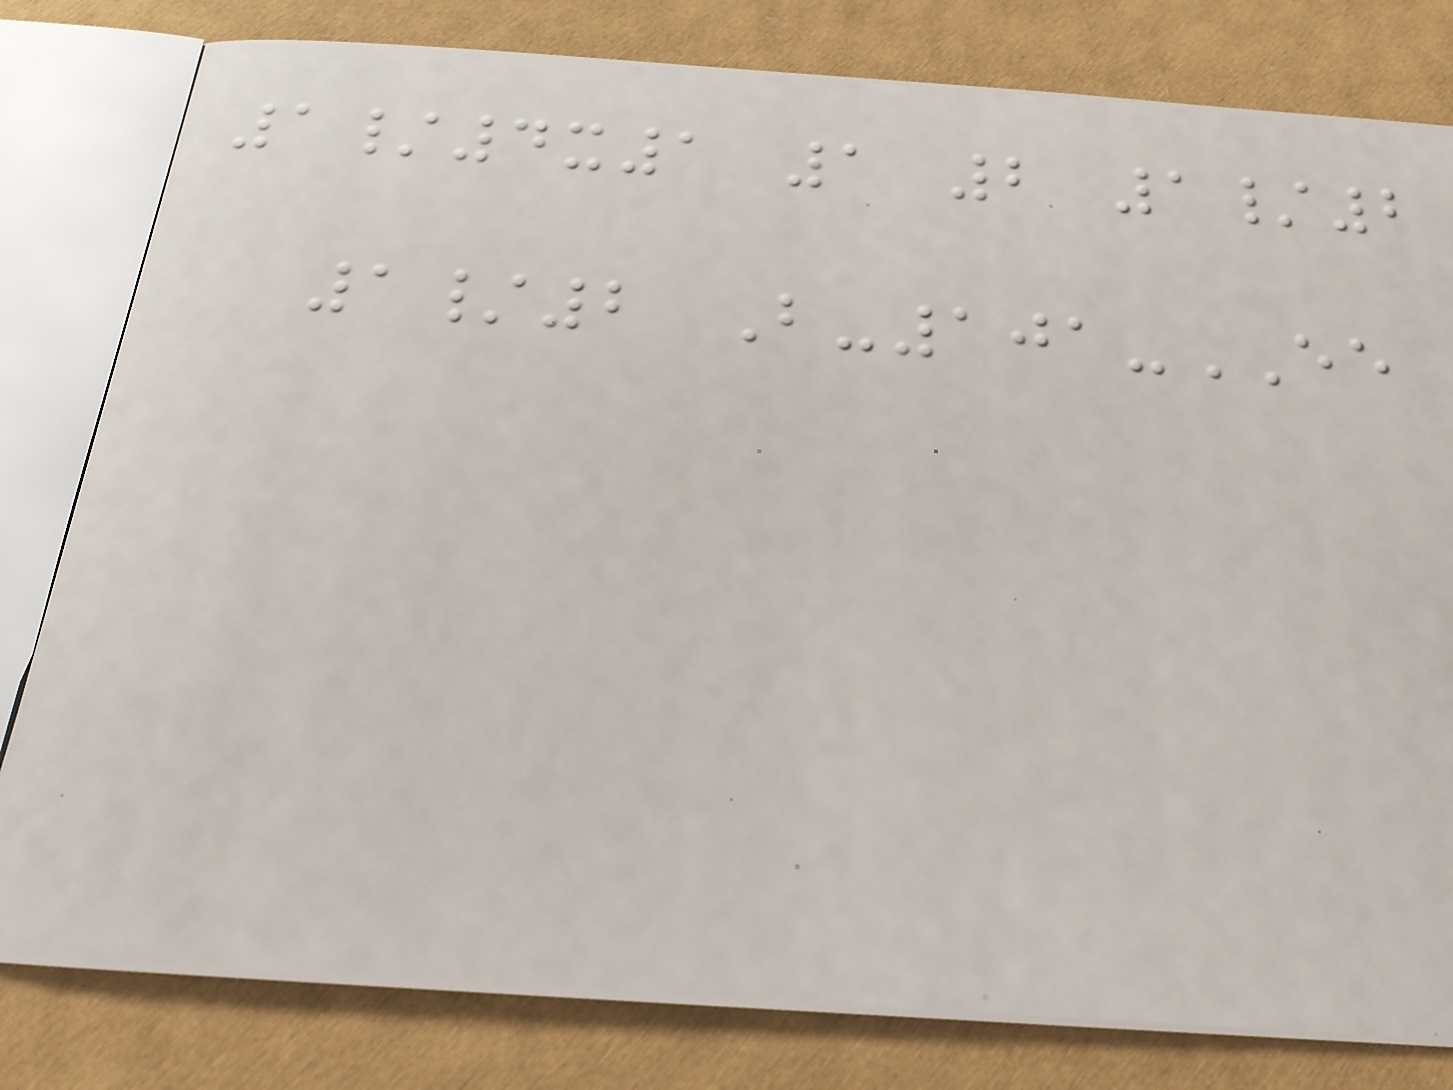1/4x1 1 2 1/2
1/2 B-101-EE
